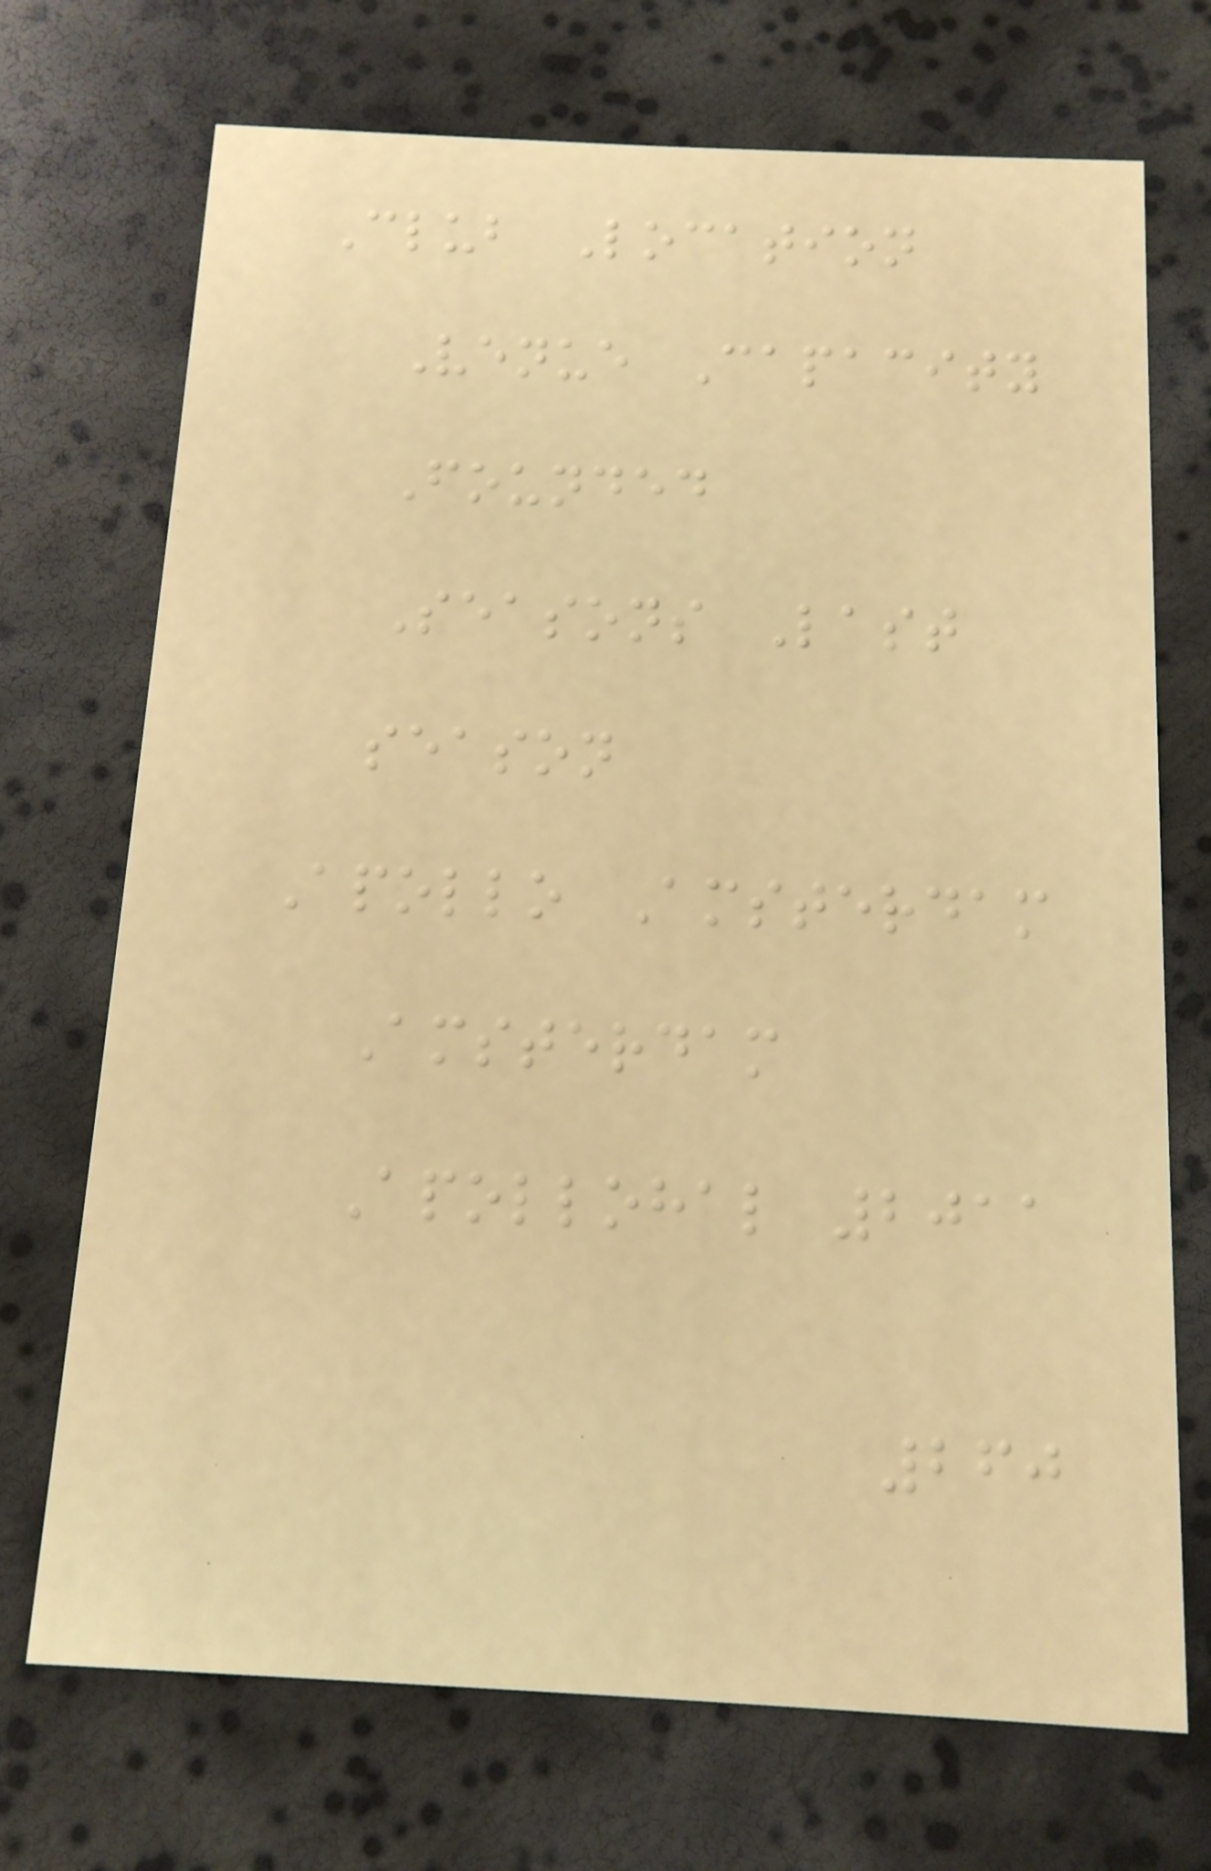Club Location
Venue Capacity
Founded
Seasons Last
season
Apollo Amsterdam
Amsterdam
Apollohal 2011
260
